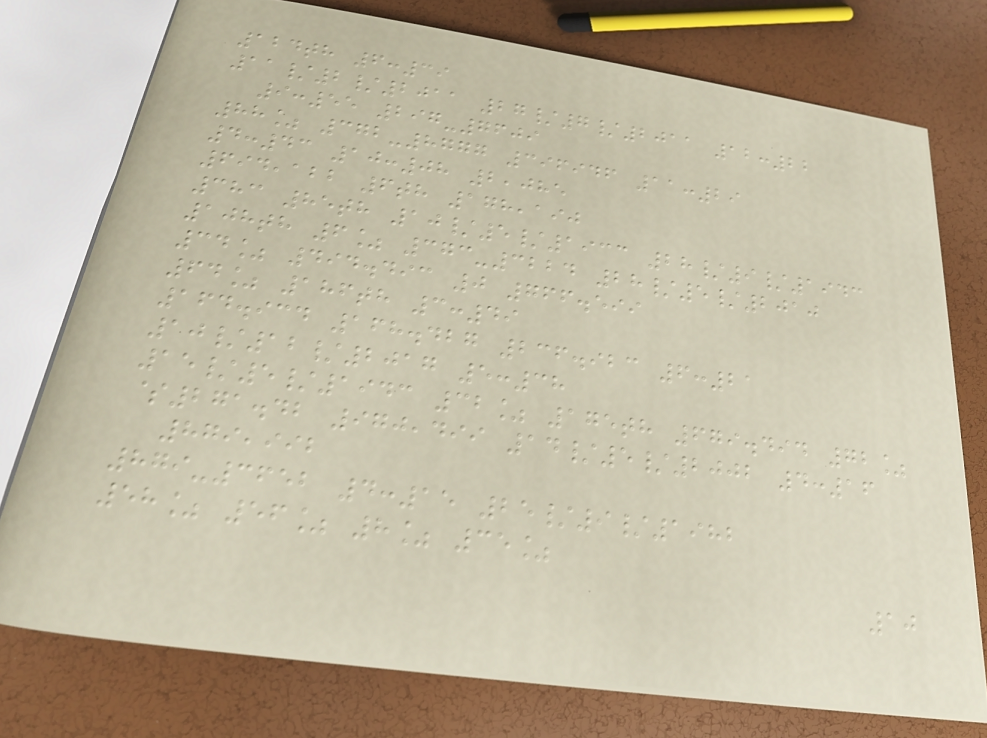124th 6:39
11/2/2011 27/7/2011 12:22
9:55 297-7609
88% 372-8777 396946 11:29
4:43 10:08 2,085
694,122 6th 178,190
383 85th 10/5/1933 28/9/1943
108th 6% 373-3224 28/5/2010
34% 494.493 0 766.599
64% 186th 3:49
164.934 168.427 236.923 6:21
10/12/2017 5:38
15/5/1943 32% 175th 679.494 72%
$271.42 970,499 14/5/2002 4:16
879,992
879-3652 4:15 25/9/1982
58% 56% 8% 35%
10
